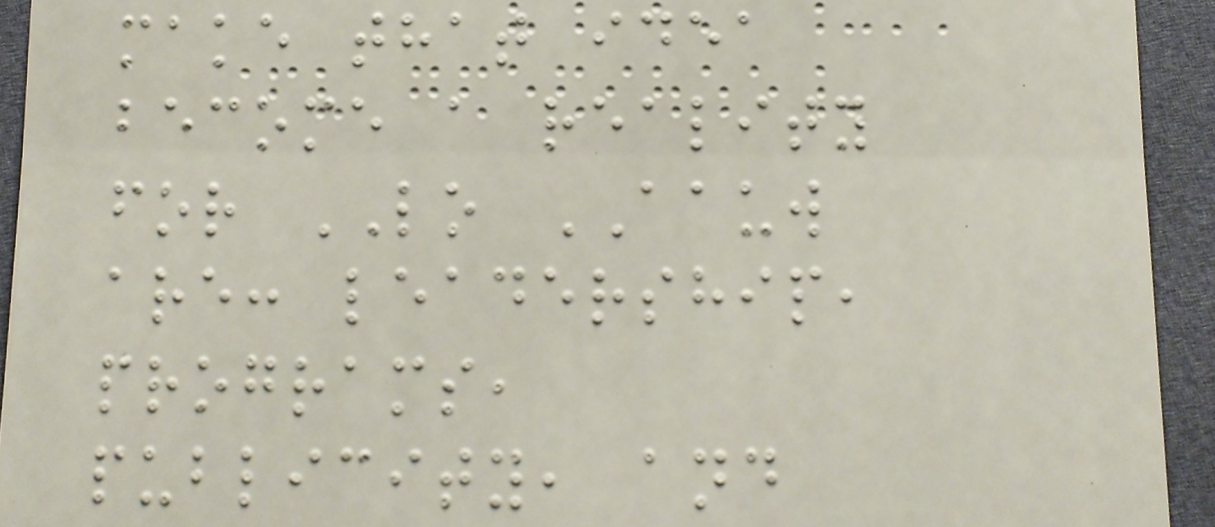make that idea
become a reality
for LO AAUW
are: leadership,
programs,
publicity, and
